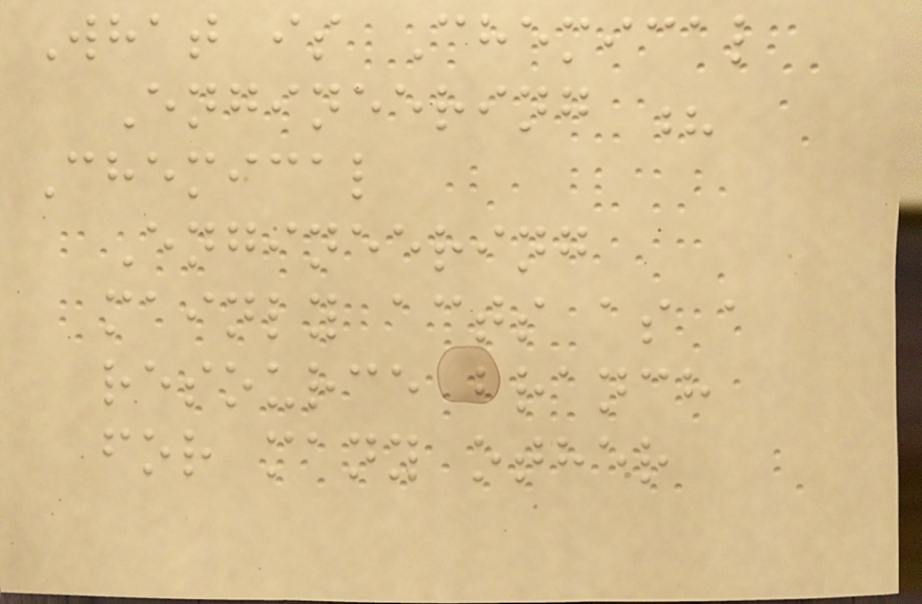What is Chemical
Engineering ?
Chemical
Engineering
mainly acts as a
resource branch
for many other
